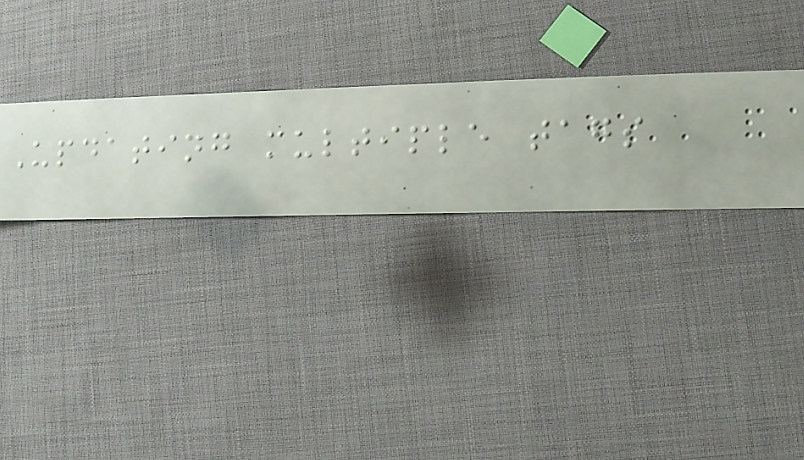Updating multiple tags
